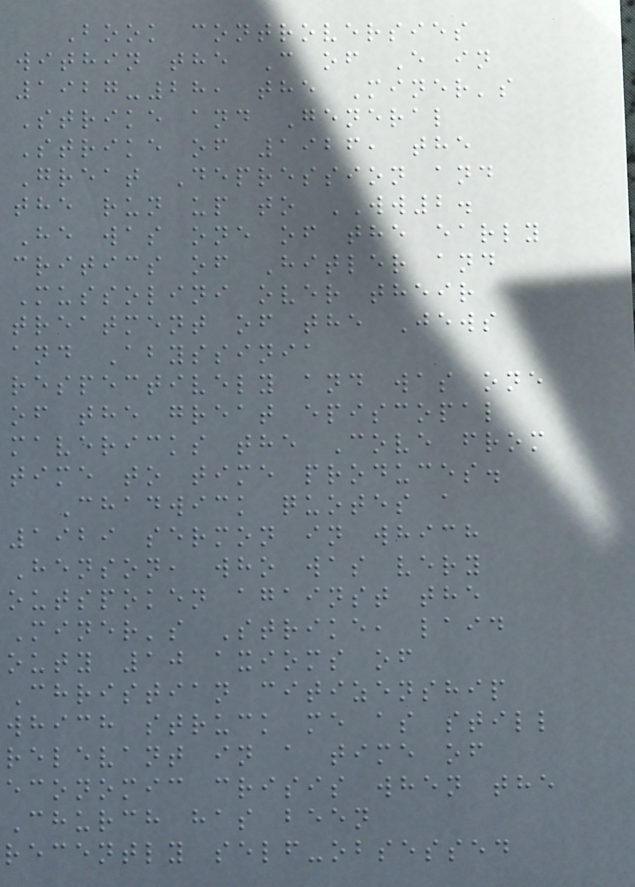Book controversies
within the C of E in
1927-28, the Miner's
Strike and General
Strike of 1926, the
Great Depression and
the run up to WW2.
He was one of the early
critics of Hitler and
Mussolini over their
treatment of the Jews
and Abyssinia
respectively and was one
of the great episcopal
mavericks the Cove from
time to time produces.
Chadwick quotes a
1929 sermon in which
Henson, who was very
outspoken against the
Miner's Strike, laid
outy 10 axioms of
Christian citizenship
which struck me as still
relevant in a time of
economic crisis when the
Church has been
recently self-obsessed
